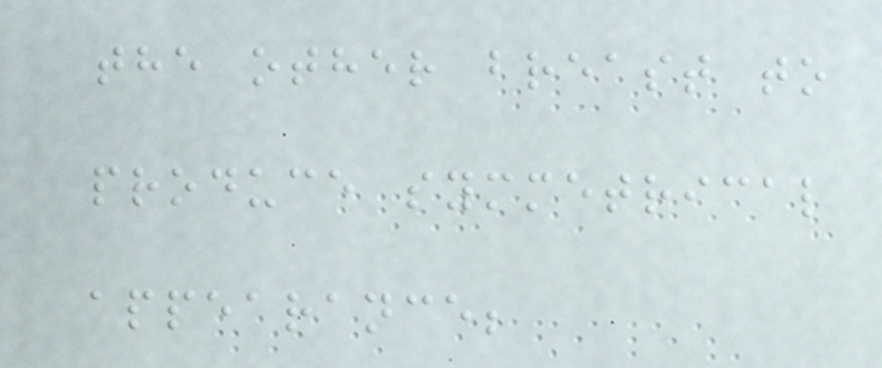the other breast to
produce symmetrical
appearance;
